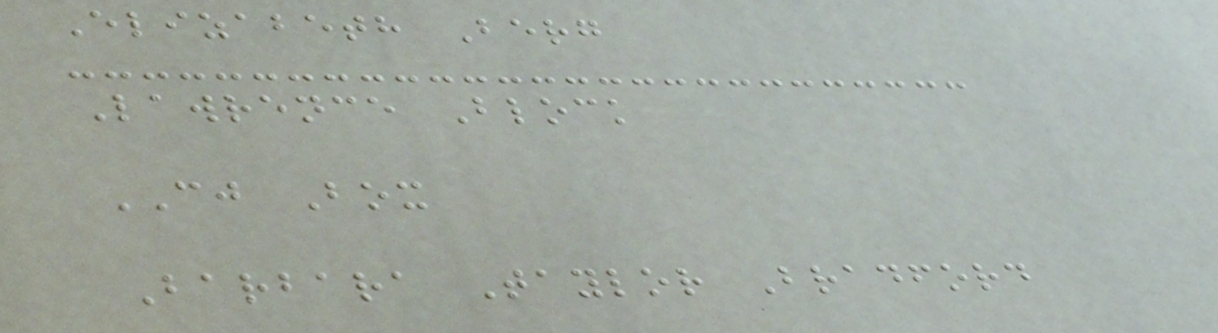Elizabeth Berg
Lawrence Block
CJ Box
Barbara Taylor Bradford
